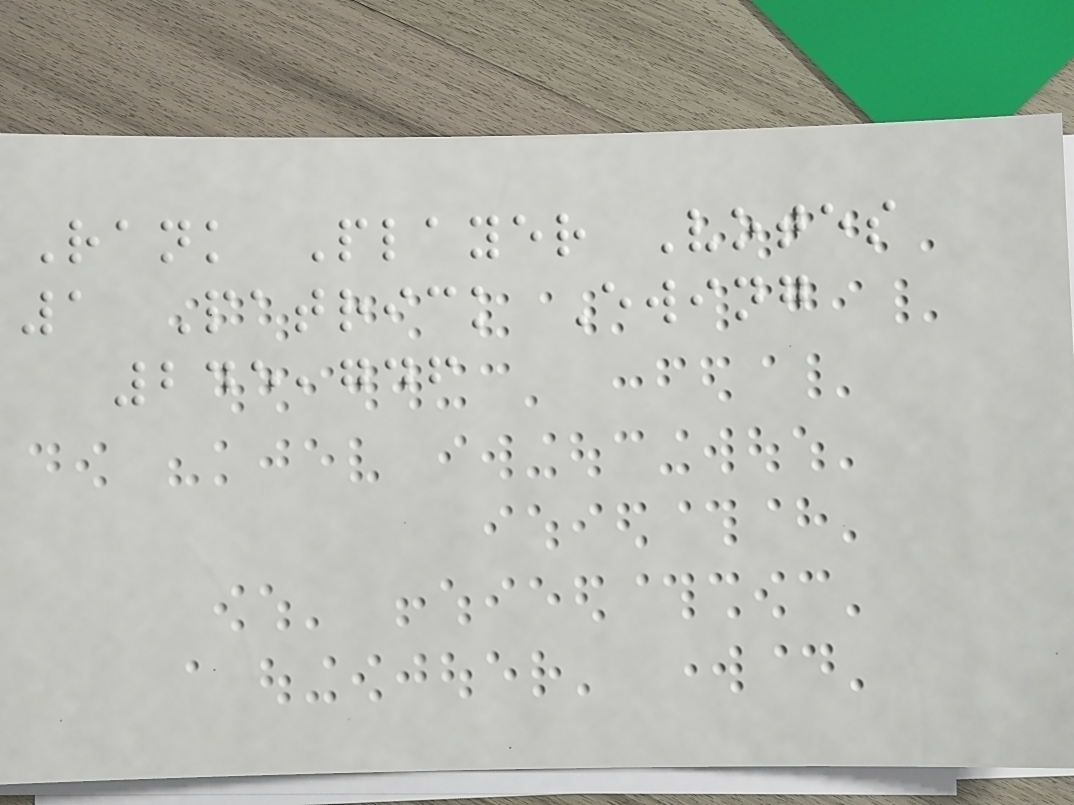Rank Player Votes
1 Patrick Ewing
245,746
